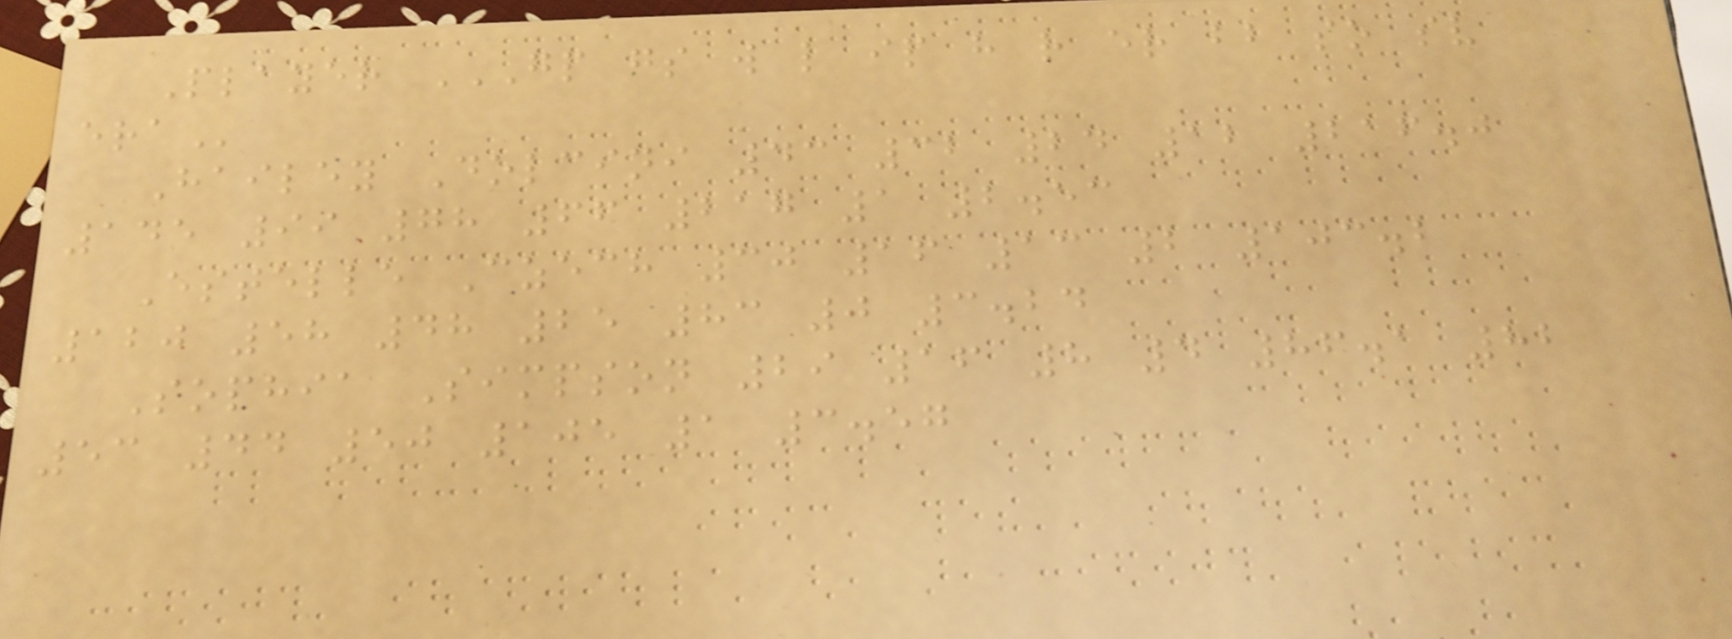Player GP GS W L IP H R ER BB SO SV
ERA
Hailey Dolcini 43 32 24 12 216.0
145 99 78 66 217 1 2.53
Estelle Czech 30 16 13 2 103.2
120 58 48 25 83 0 3.24
Sophia Simpson 29 16 8 4 86.1 82
53 44 50 105 1 3.57
